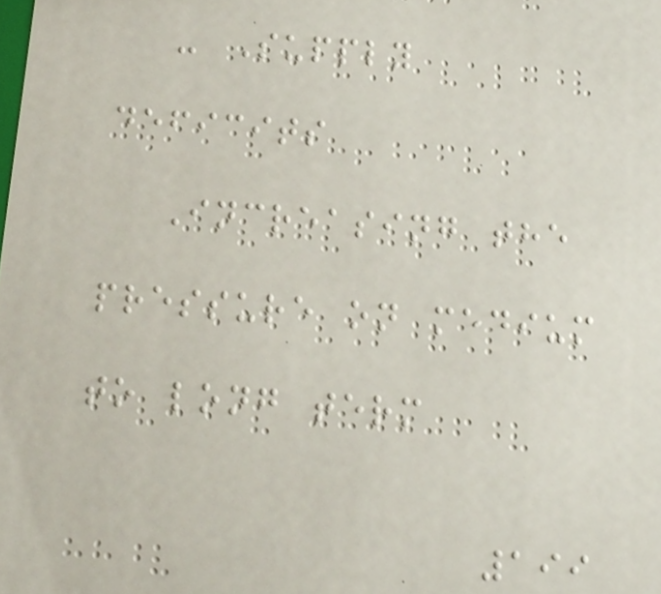- Supply
deficits
Increasing the
pressure on medium
to long term
199
